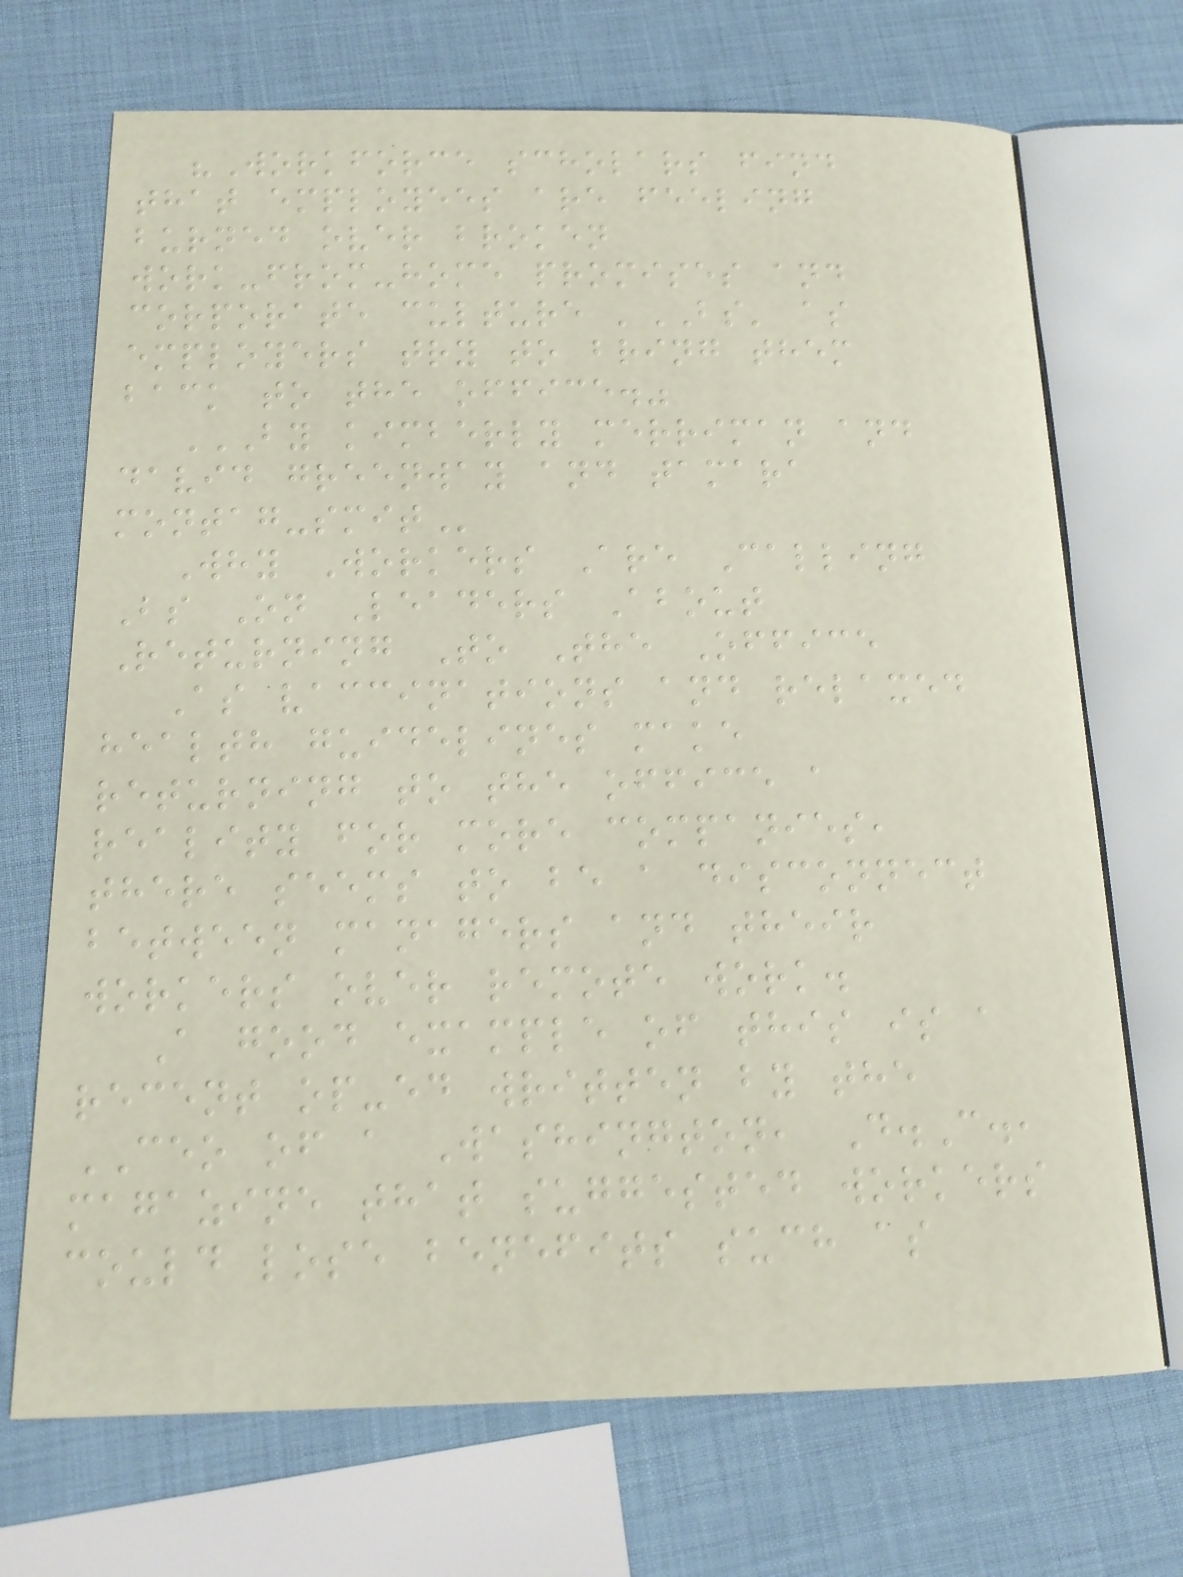"Workforce scholars find
that employees are feeling
burned over broken
work-from-home promises and
corporate culture 'BS' as
employers try to bring them
back to the office."
BY KIMBERLY MERRIMAN AND
DAVID GREENWAY AND TAMARA
MONTAG-SMIT
Why Workers Are Calling
Bs On Leaders About
Returning To The Office
As vaccinations and relaxed
health guidelines make
returning to the office a
reality for more companies,
there seems to be a disconnect
between managers and their
workers over remote work.
A good example of this is a
recent op-ed written by the
CEO of a Washington, D.C.,
magazine that suggested workers
could lose benefits such as
